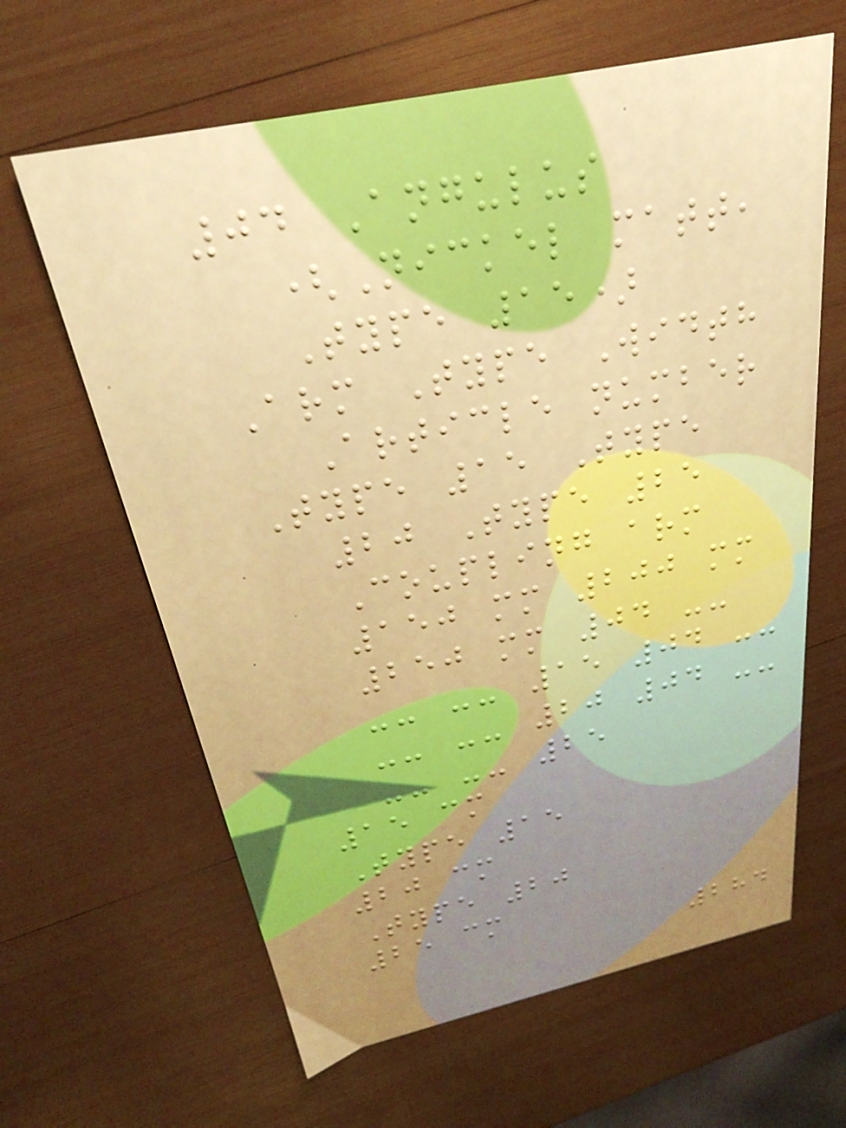04 Angulus
(Nickel matt,
Type 15)
Arm Type Width
Article number
Type 15 Type
20 Type 25
Coupling arm
150 mm 200 mm
250 mm 04 --
-- -- 15 04 --
-- -- 20 04 --
-- -- 25
15 cm
Type 15
20 cm
Type 20
25 cm
284
